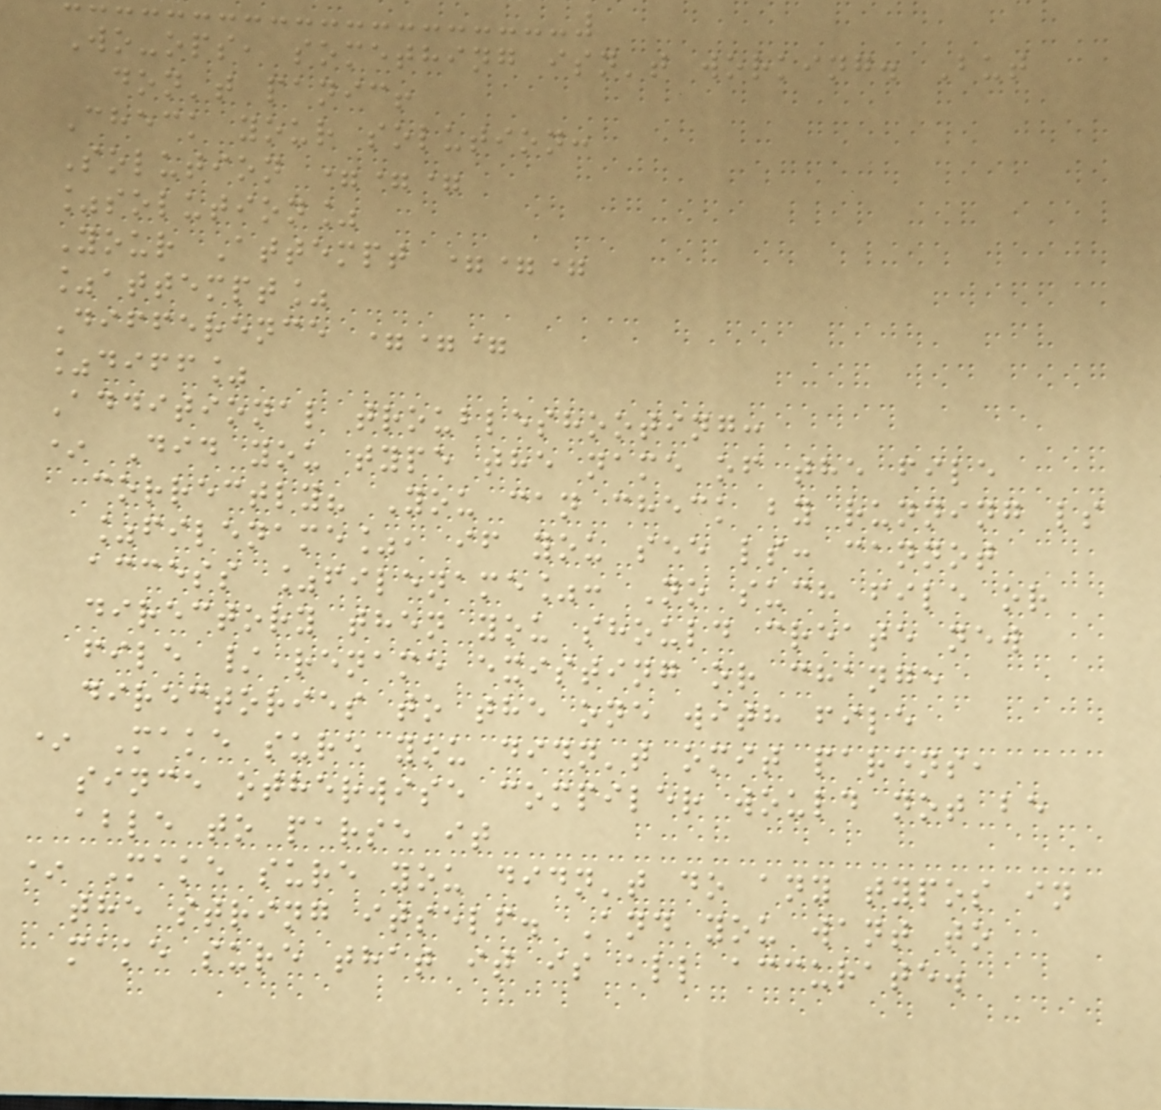Wo-ops, something isn't working. But
don't panic!
Check your solution:
Solution ===
%solution%
Your Attempt ===
%attempt%
Difference ===
%diff%
Additional troubleshooting:
* Did you type the name of the file
correctly? You can check by running ls
%filename%, if you see ls: cannot
access %filename%: No such file or
directory then you should create new
file / rename existing or change
directories to the one with file
* Make sure you didn't omit parens,
since otherwise compiler would not be
able to parse it
* Make sure you didn't do any typos in
the string itself. And you want to
make sure that it is all accurate.
